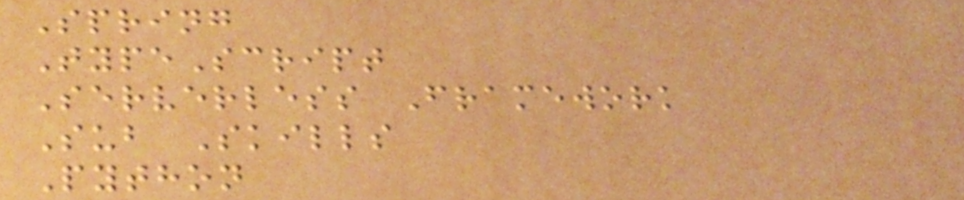Spring
TypeScript
Serverless Framework
Sub Skills
Python
